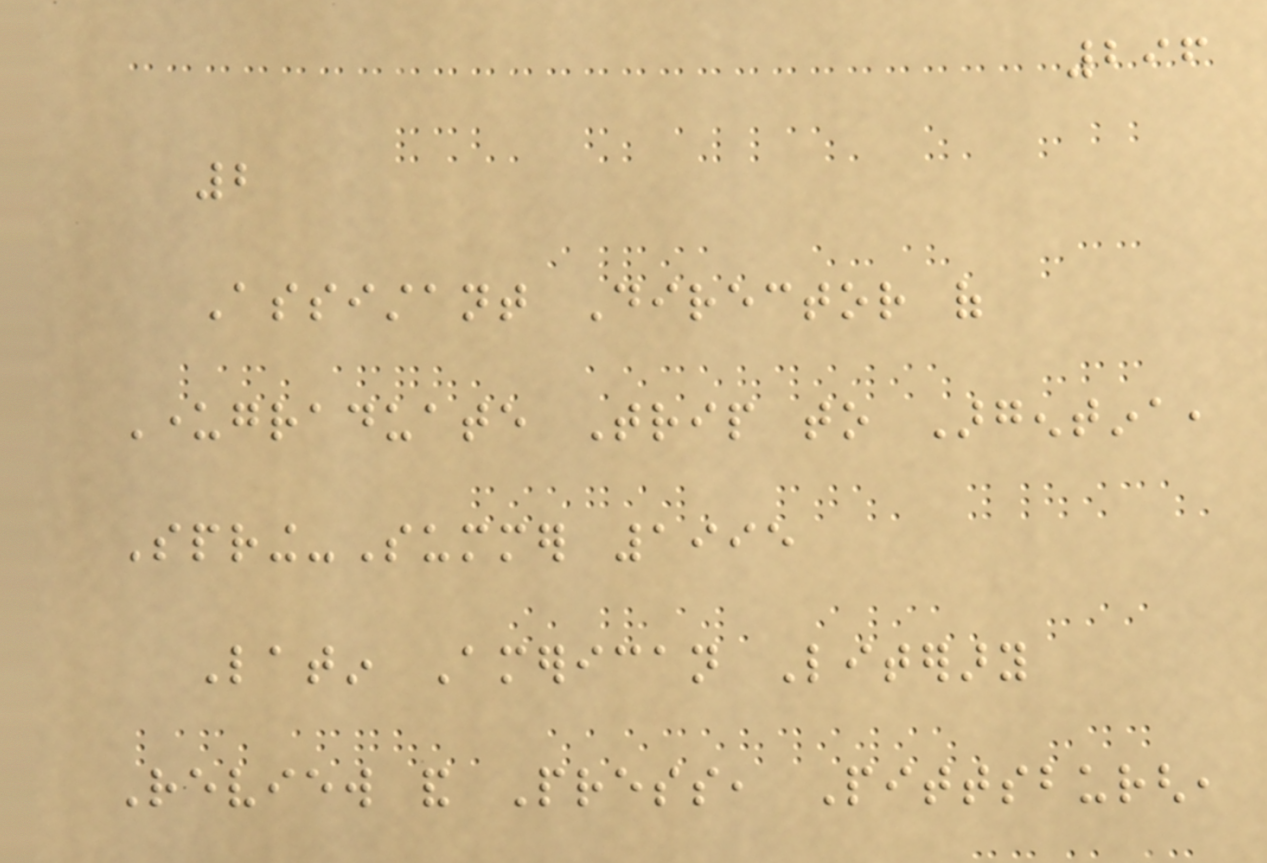296
2
Assistant Director of
Undergraduate Trip to Argentina,
Spring-Summer 1995
Latin American Literary
Review and Press, Pittsburgh,
